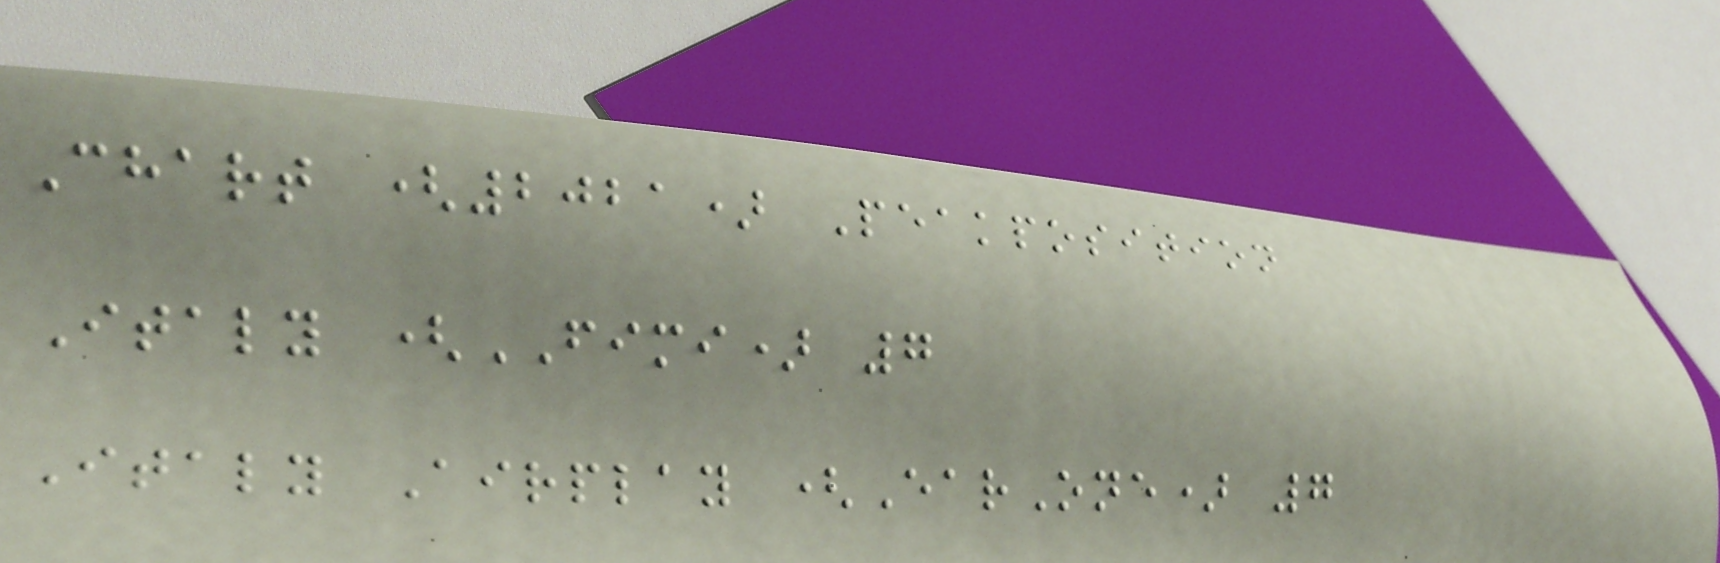Chart (2021) Peakposition
Italy (FIMI) 7
Italy Airplay (EarOne) 7
